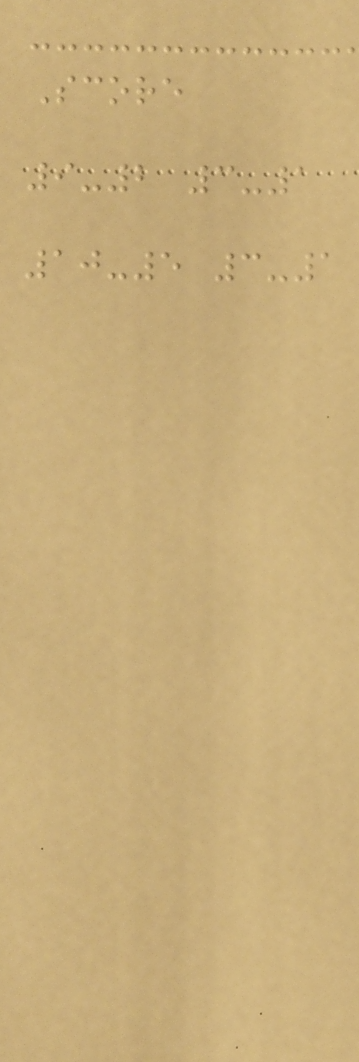Score
9-2 3-1
10-5 3-1
